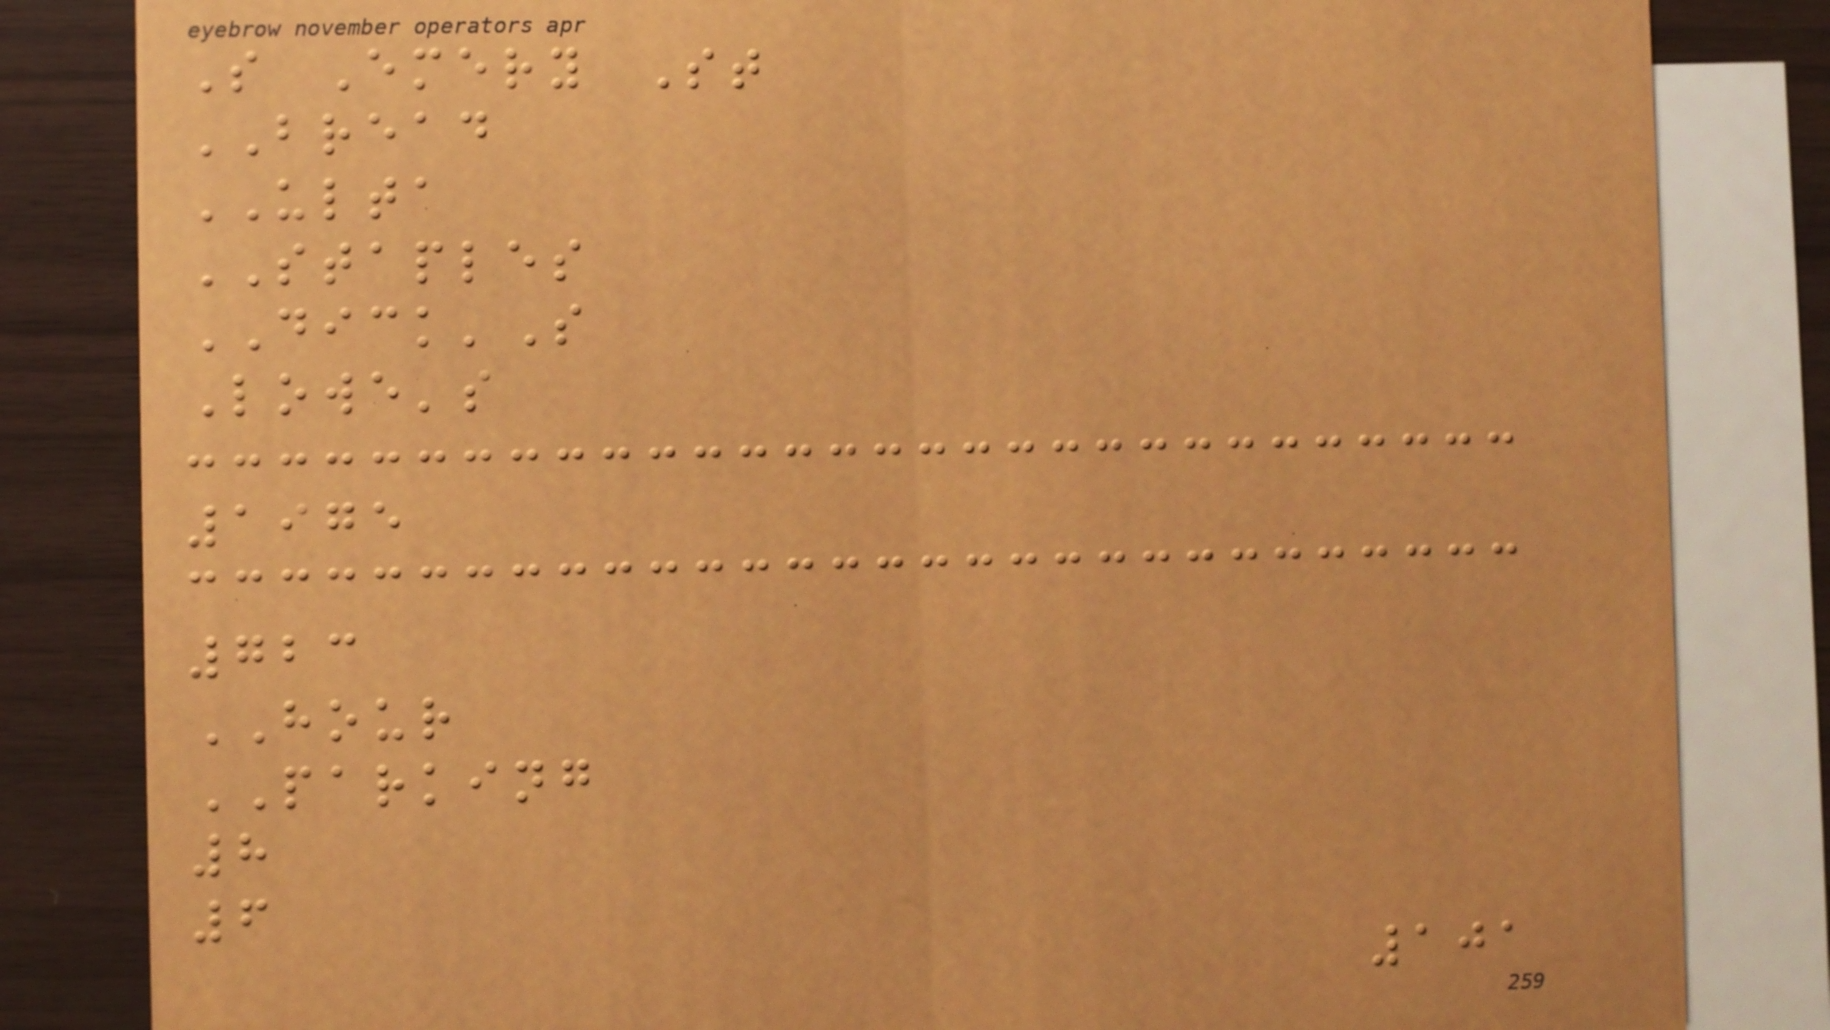S Emery St
BREAD
ULTA
STAPLES
DICK'S
Lowe's
1975
723
HOUR
PARKING
8
6
101
